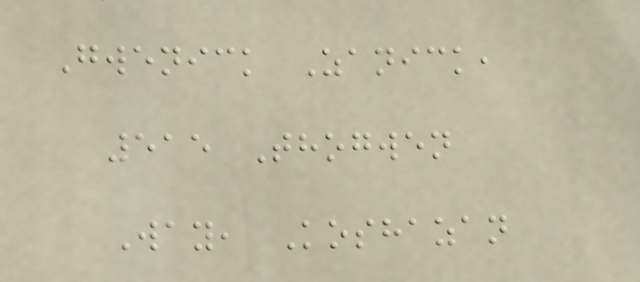Gwenick Zanick,
515 Thogwen
Way, Koshazan
